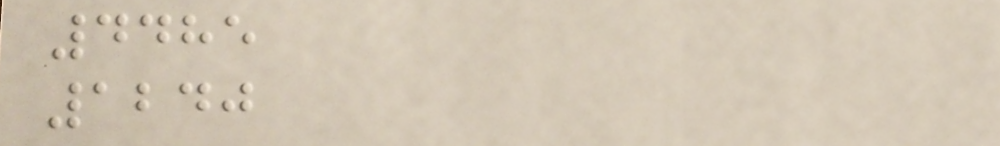4485
1240
